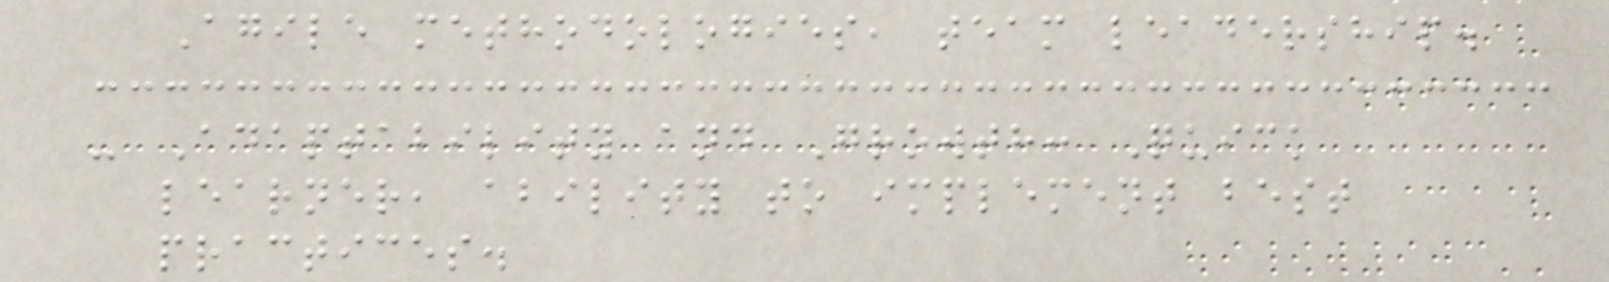Agile methodologies, team leadership.
- Adaptability and Growth: Quick
learner, ability to implement best
practices.
